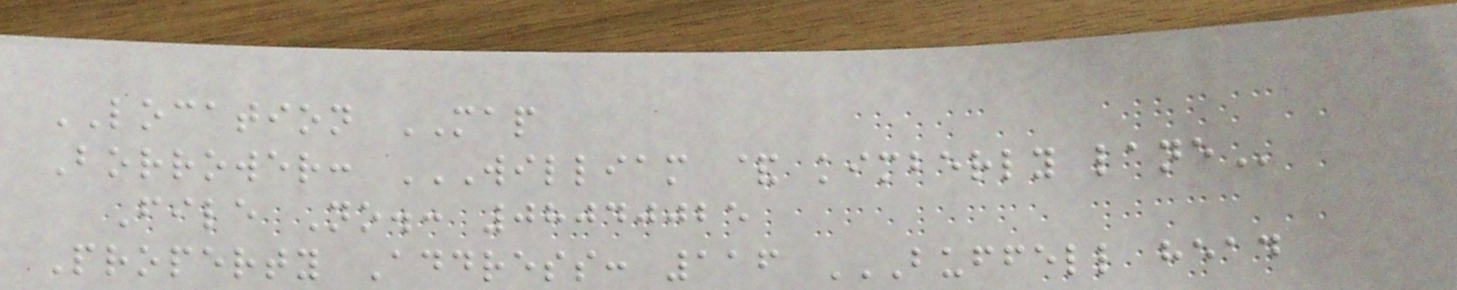LOCATION MAP
Borrower: WILLIAM & KIMBERLY LANE
File No.: 08040025
Property Address: 116 BUFFELL HEAD
